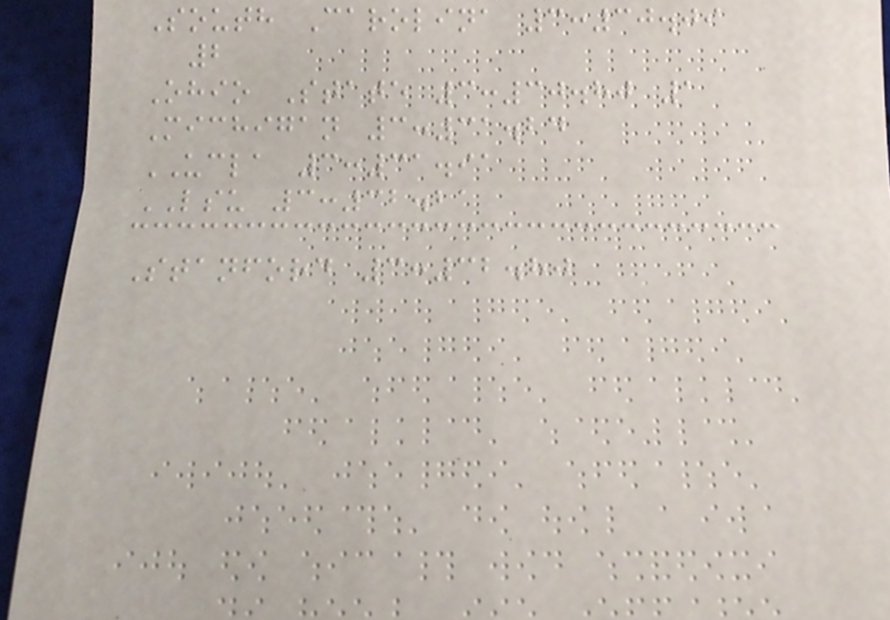South Carolina 3:30.09
2
Ohio State 3:30.80 1
Michigan 3:31.24
UCLA 3:31.91
LSU 3:32.21
Stanford 3:32.80
